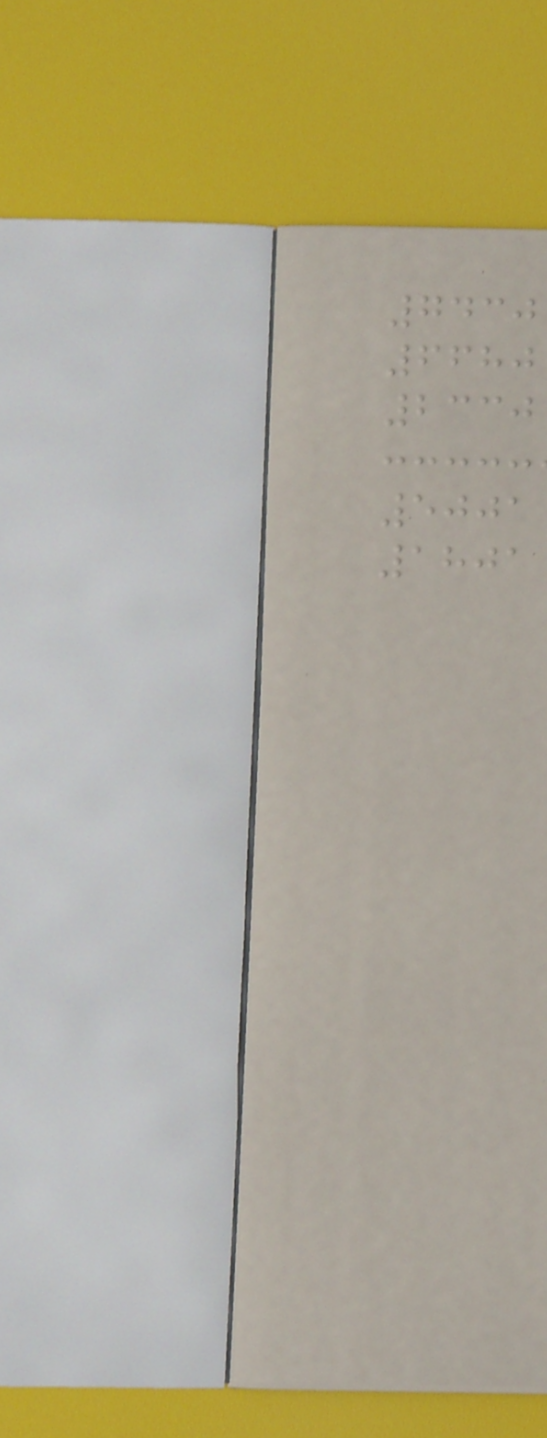7430
6680
2330
5001
1801
